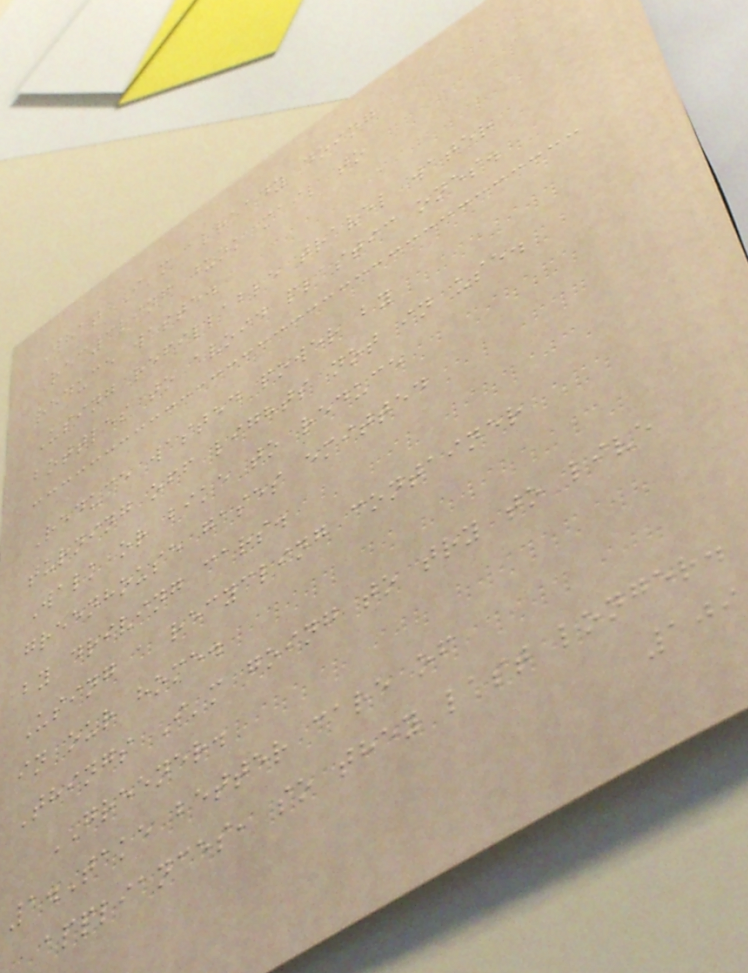What I'm already doing
Recycling junk mail to
reduce waste.
Using refillable travel water
bottles to avoid plastic ones.
Reduce wasted power by
turning off lights not in use.
Walk or bike to reduce
greenhouse gases emitted
by driving cars.
Using a recycling container
in our home.
Things I'm going to try to live
GREENER.
1.Take better care of
appliances, so they last longer.
109
